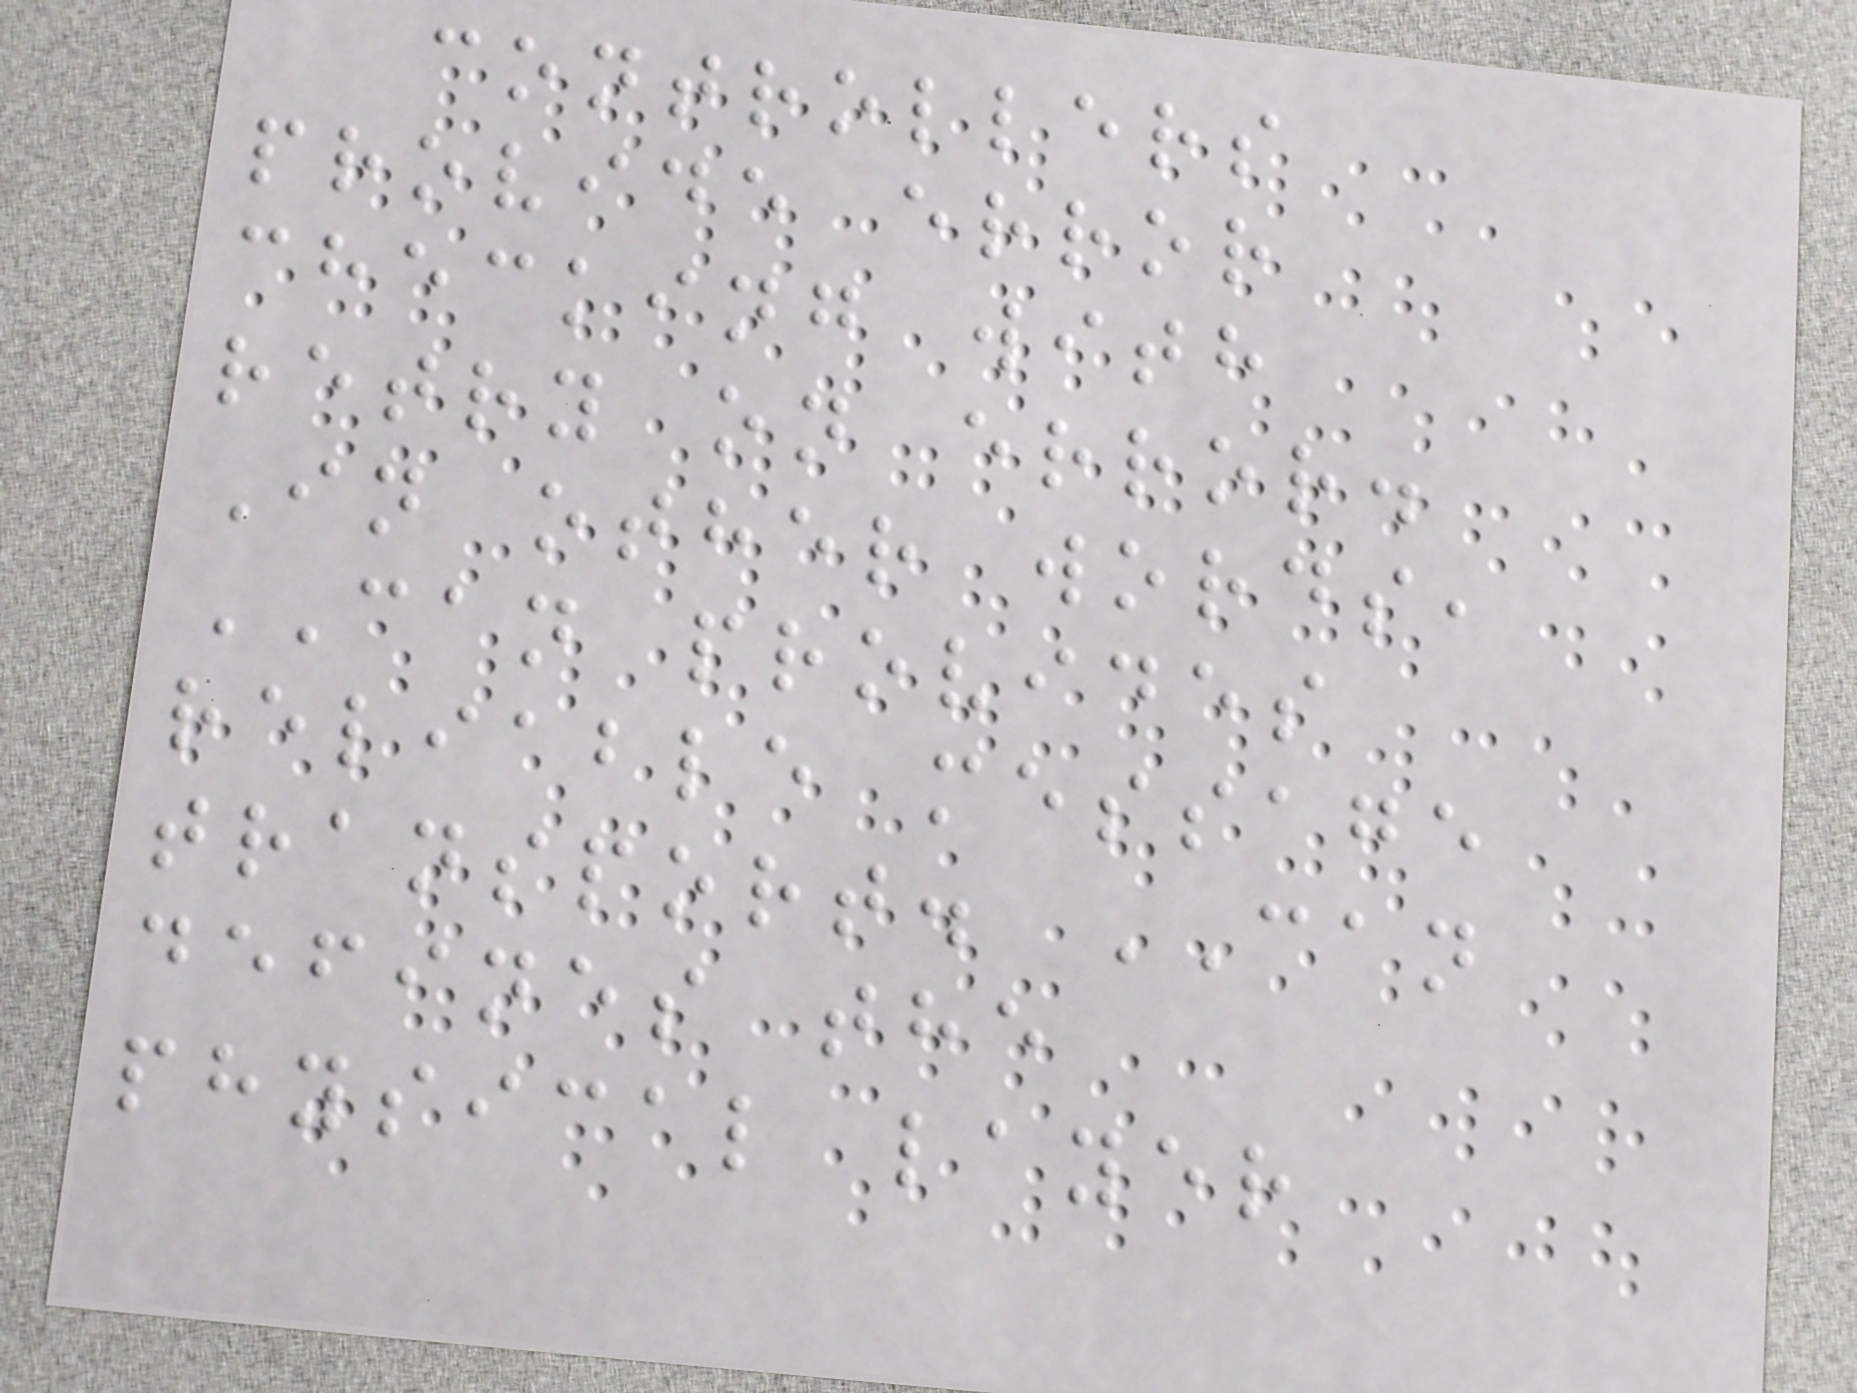controllers
provide error
checking with
retry on error.
In other words,
CAN provides
reliable message
transport. CAN
defines the
physical layer
